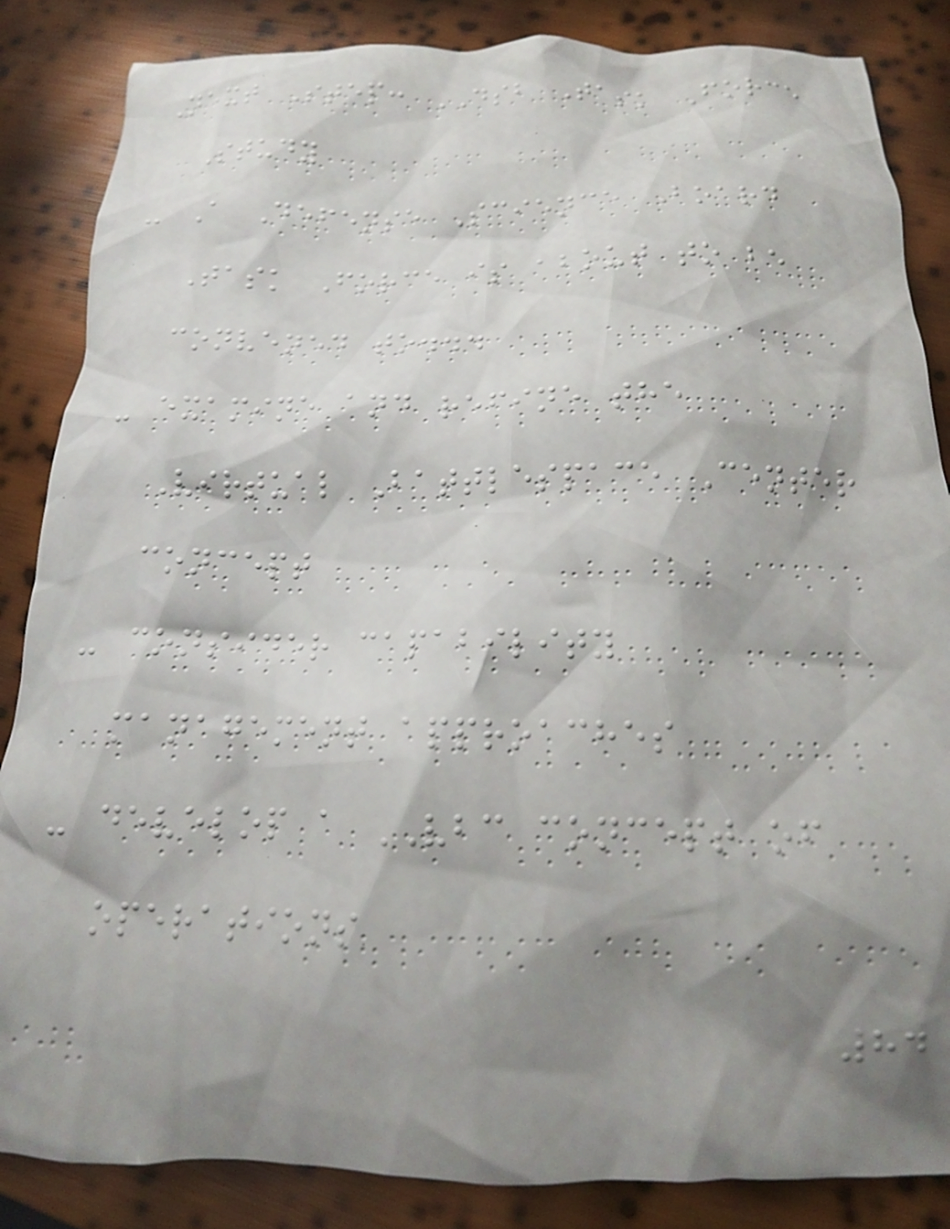Next Step: DSB Task Force
Study
- A Defense Science Board
Task Force is about to be
convened to...
- examine and refine the
Virtual Battlespace Center
concept
- consider capability
management approaches
- develop a VBC concept of
operations
84
